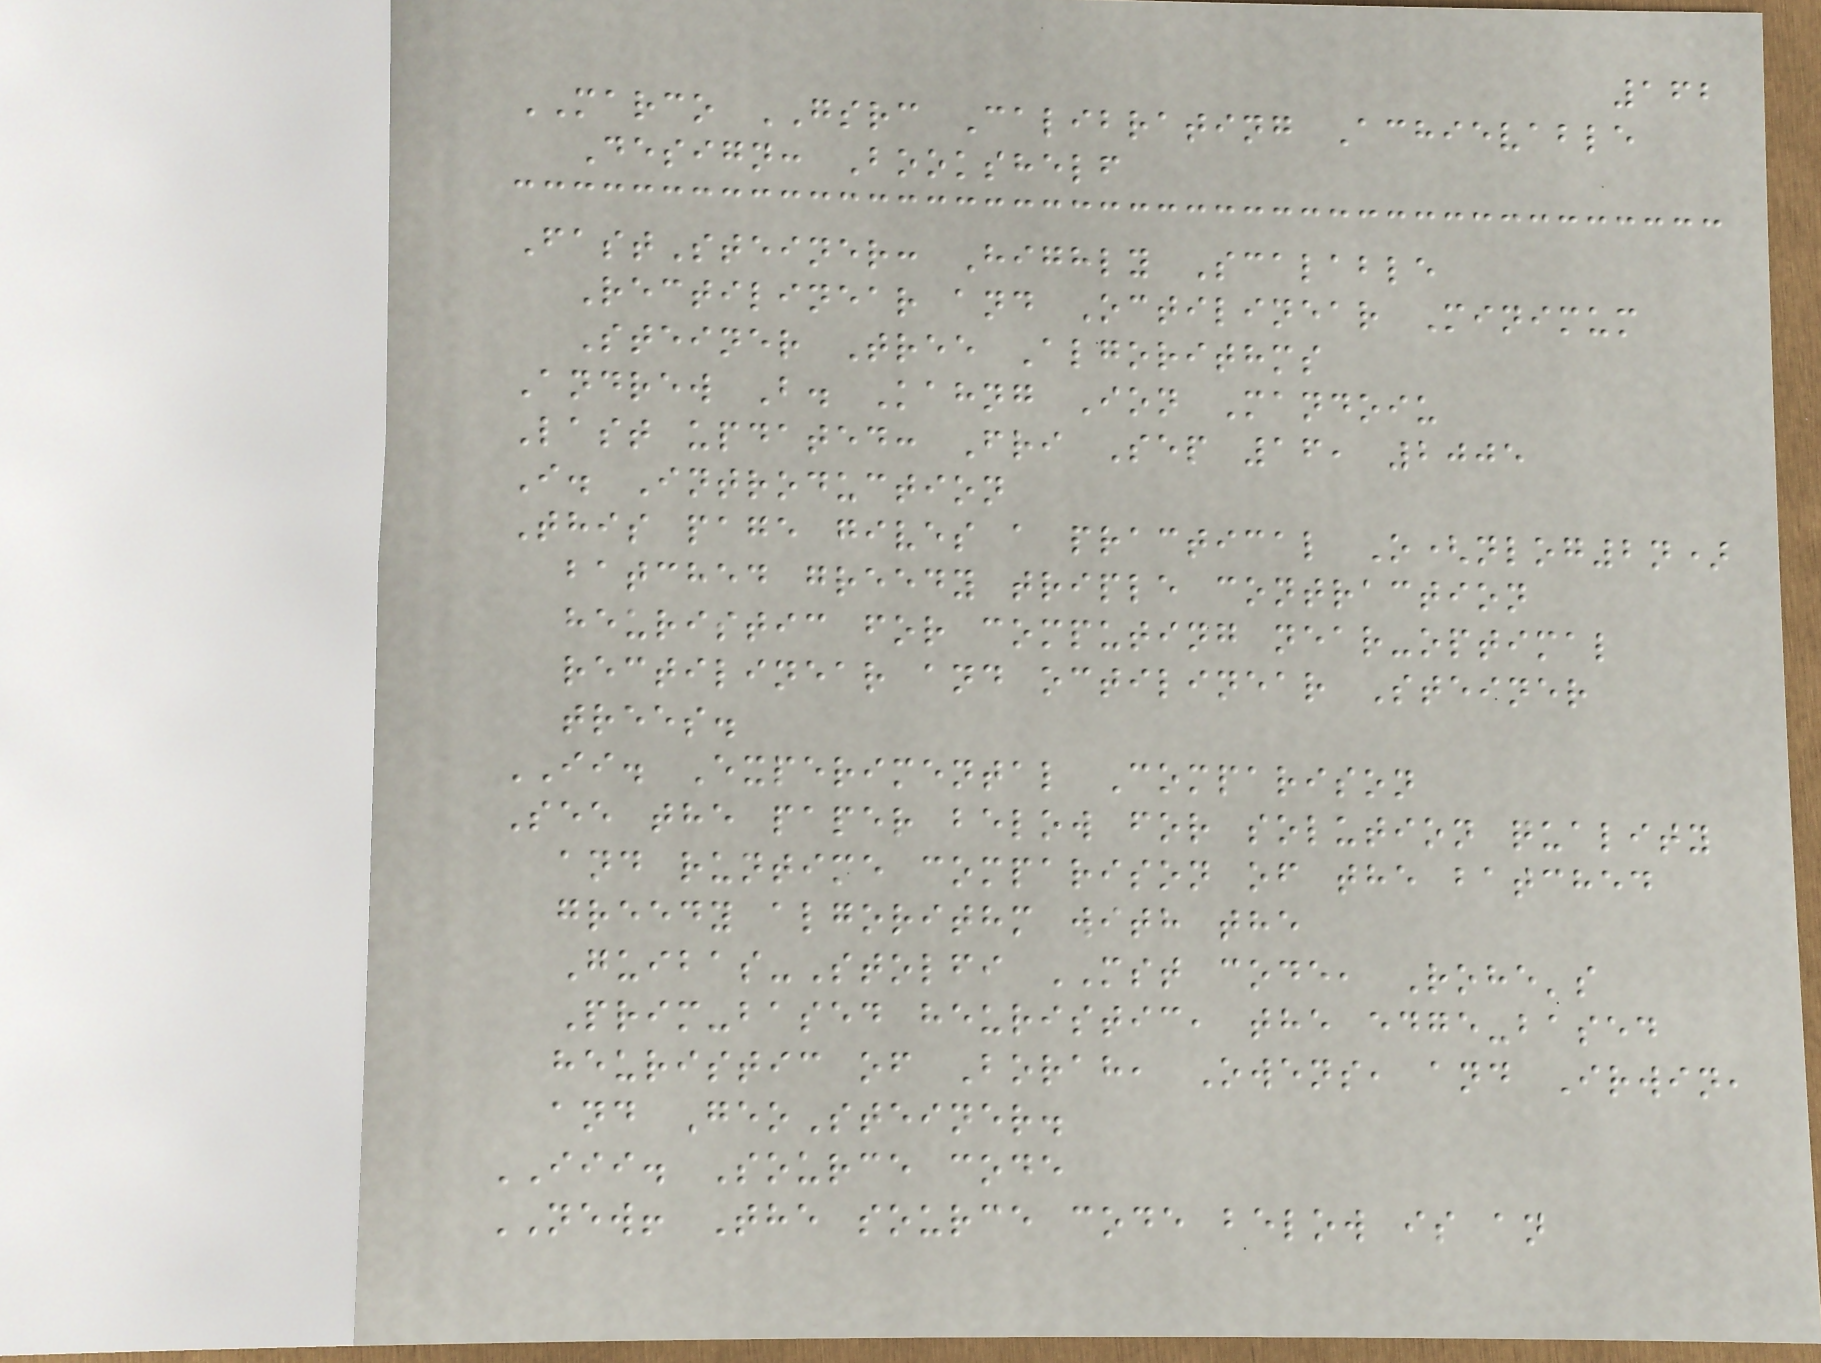162
MARCO GSRC Calibrating Achievable
Design: Bookshelf
FastSteiner: Highly Scalable
Rectilinear and Octilinear Minimum
Steiner Tree Algorithms
Andrew B. Kahng Ion Mandoiu
Last updated: Fri Sep 16, 2005
I. Introduction
This page gives a practical O(nlog2n)
batched greedy triple contraction
heuristic for computing near-optimal
rectilinear and octilinear Steiner
trees.
II. Experimental Comparison
See the paper below for solution quality
and runtime comparison of the batched
greedy algorithm with the
Guibas-Stolfi MST code, Rohe's
Prim-based heuristic, the edge-based
heuristic of Borah, Owens, and Irwin,
and GeoSteiner.
III. Source code
NEW! The source code below is an
